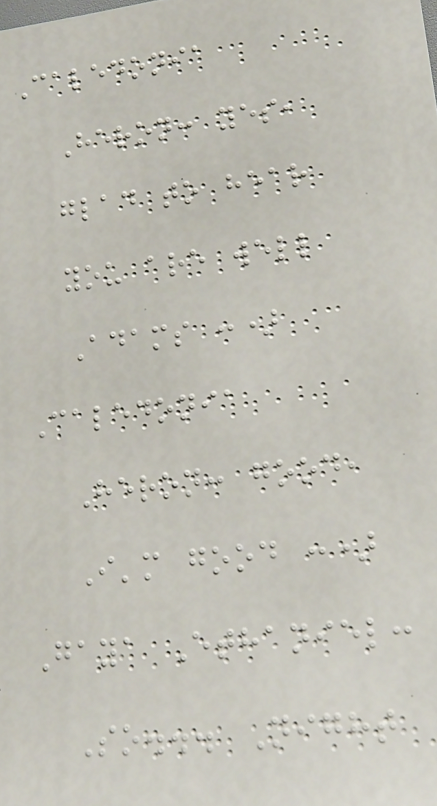Caledonia
Heron: yes,
glad to hear
you are well
Adams :)
Caledonia
Heron: good,
I'm good :)
Gaya Ethaniel:
So... Night
